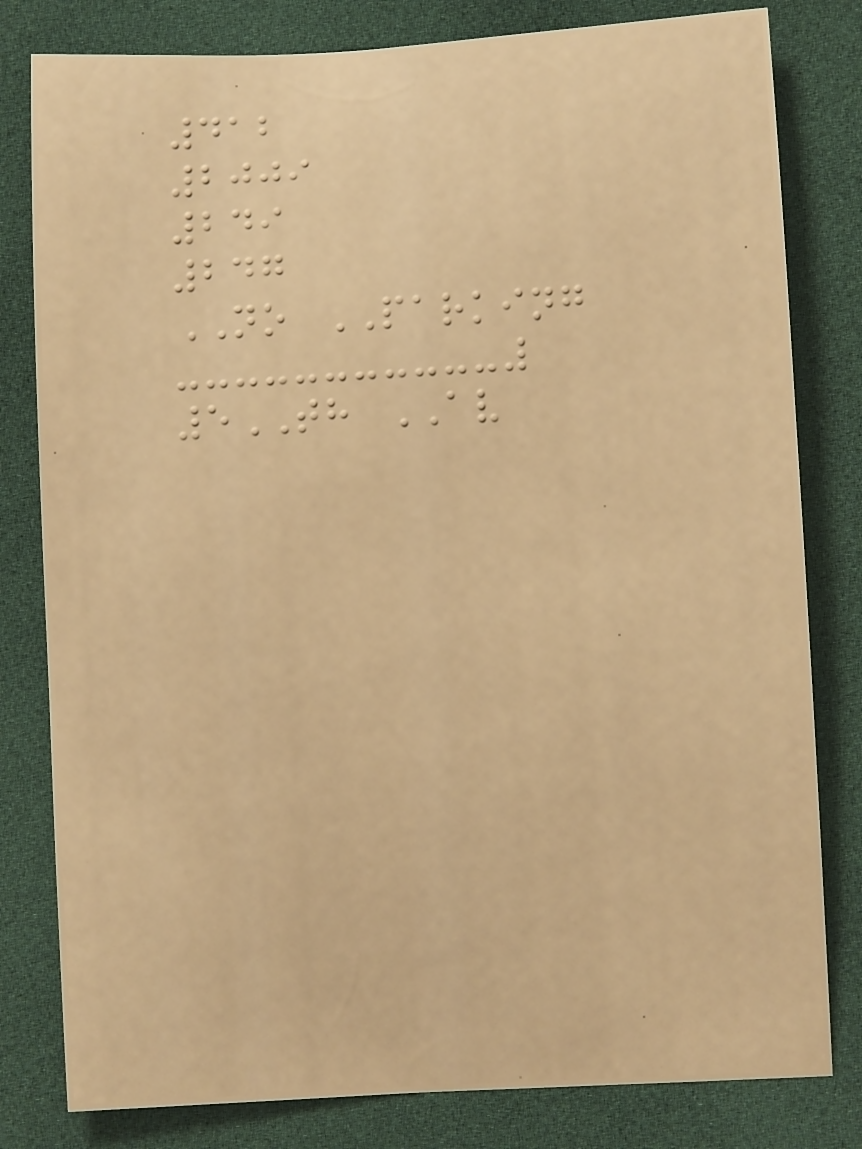412
2009
249
247
NO PARKING
5TH AV
